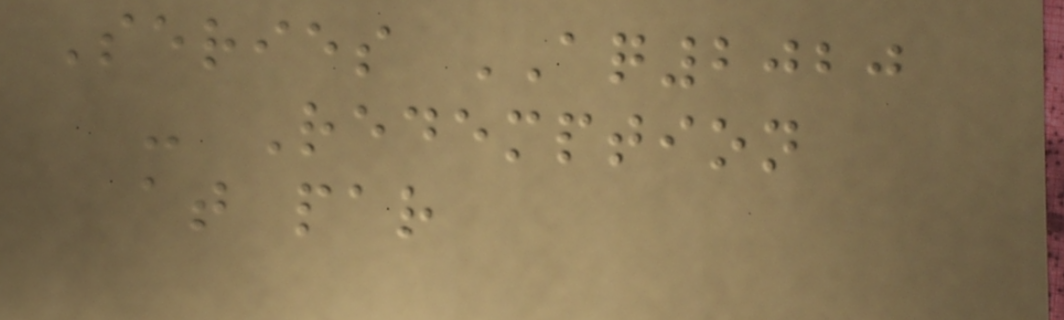Series AQ2020
- Redemption
at par
